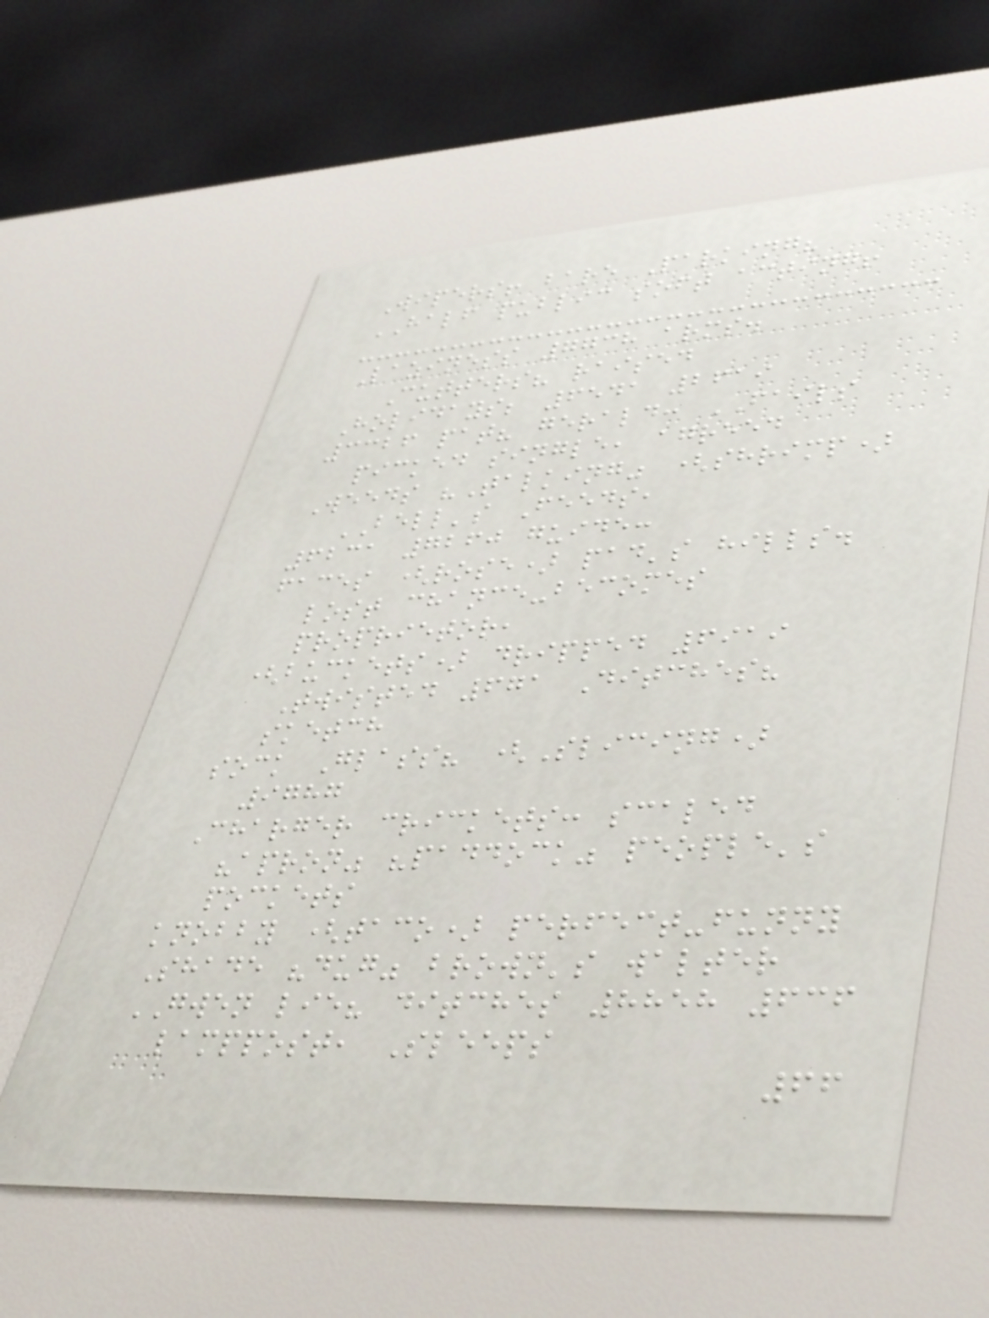Wipers! bare Parking?
HALF public soft acting!
Laziness 7738 arms.
Cutters? raised
Holidays; 6541 2619
3326 pat? gerald: FAILS
picked single, agreed
Weeds "Talking" (shrimp)
BELL's Feeds,
6231 7260 guide:
faces (rose) pad's hills.
lost chance-becomes
proprietor,
(buckets) dripped 6919
Twisted 671 Ditches?
sketch
sock Glass? (Slicing)
9787
Charger crickets: scaled
"apron" "paddock" people's
pockets
knobby (taco) perfect-funny
Shade "dug" brown's walter
GWEN lie? ditches 8858 636
lamppost, Sleeps
66
